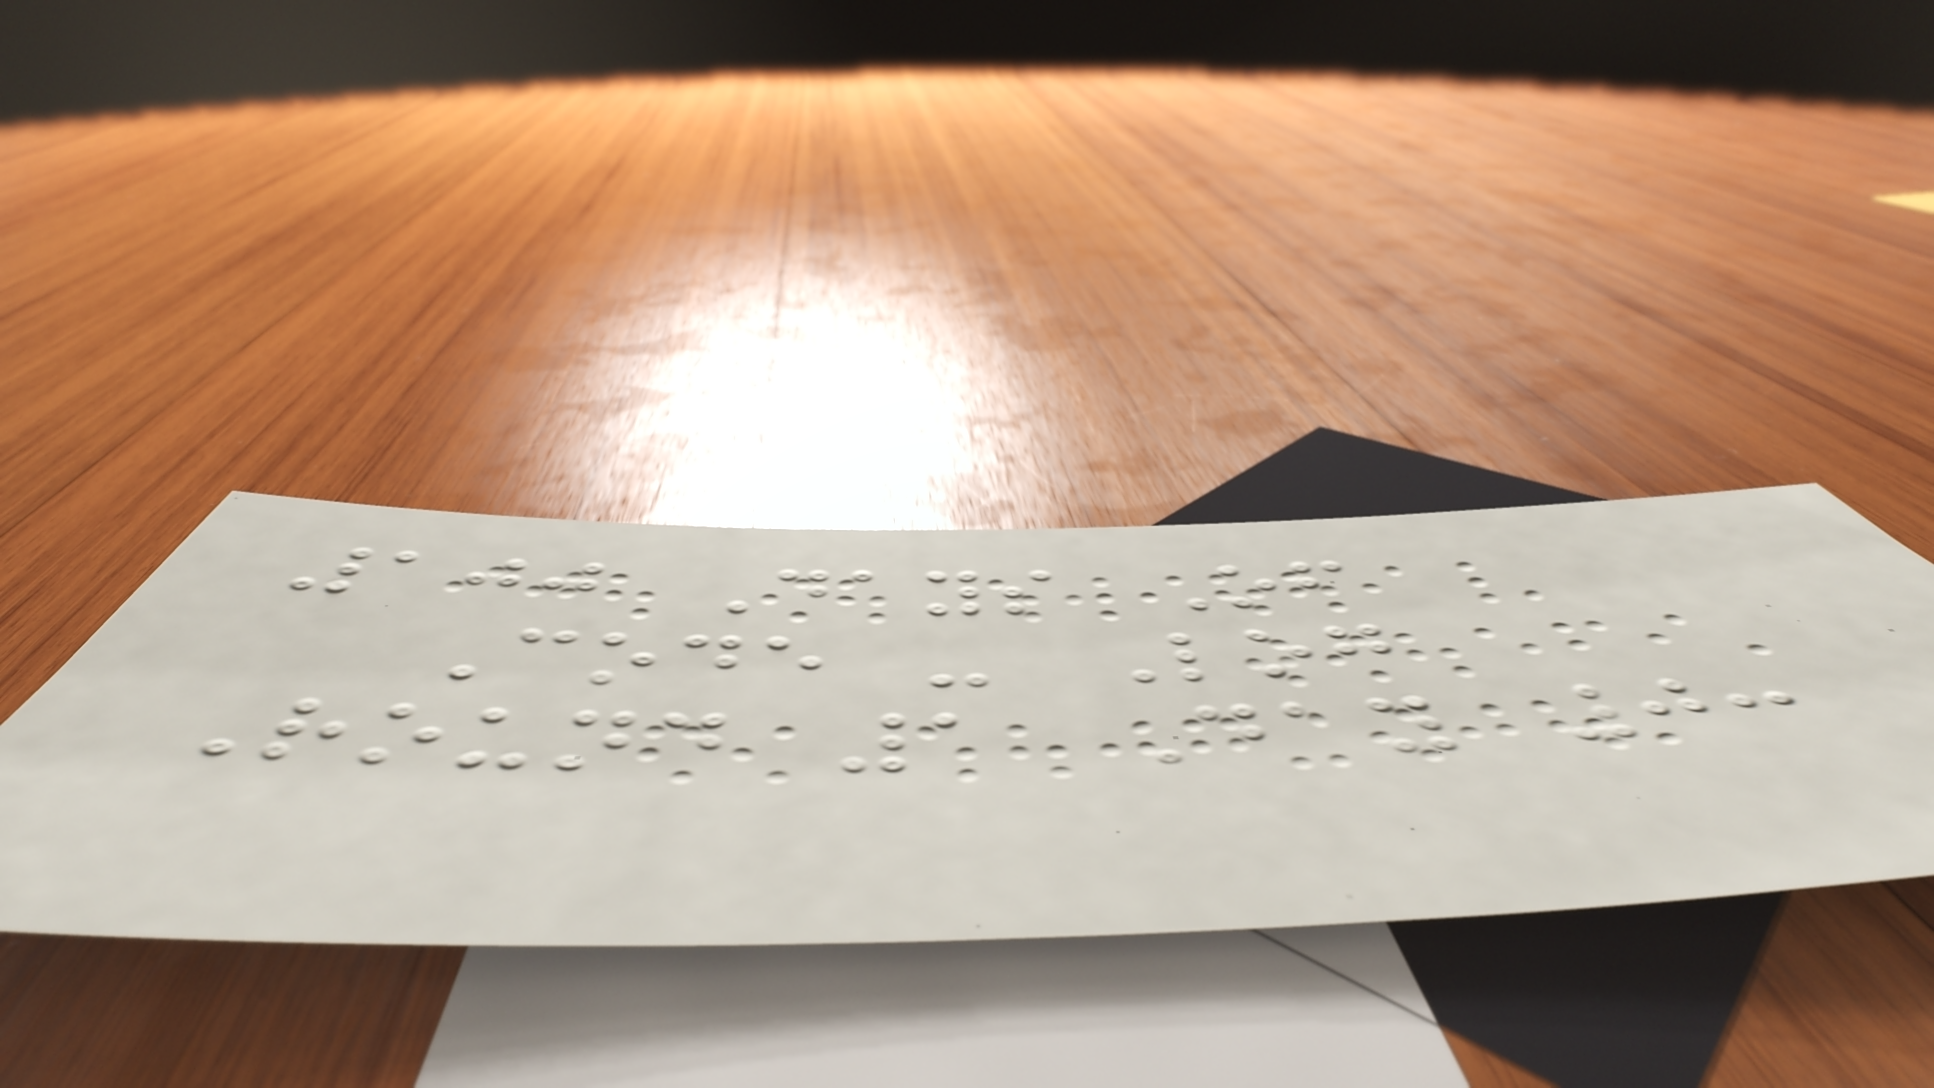100 Days Of
Code - Log
Round 1 Day 0:
